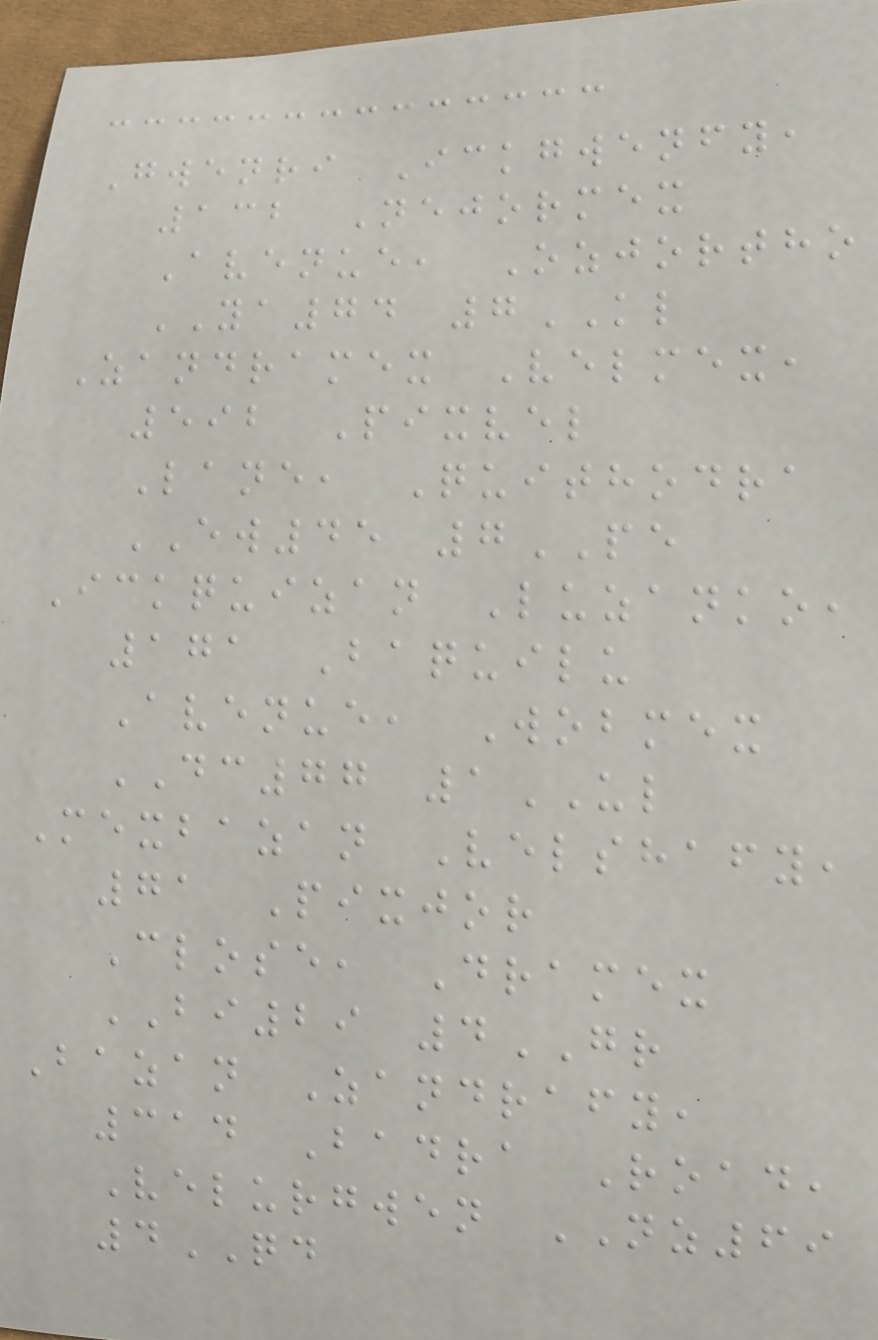Gwenri Ickgwenfy,
132 Nejormex
Avenue, Ozjortho
YA74 7KL
Zandramex Velmex,
592 Pixvel
Lane, Quithodra
EW45 7PE
Ickquizan Luzanko,
171 Baquilu
Avenue, Wobmex
DC77 1UL
Mexbazan Velshafy,
71 Pixjor
Close, Dramex
BI29 4GR
Bazan Zandrafy,
314 Badra Road,
Velurgwen NZ69
4QD
